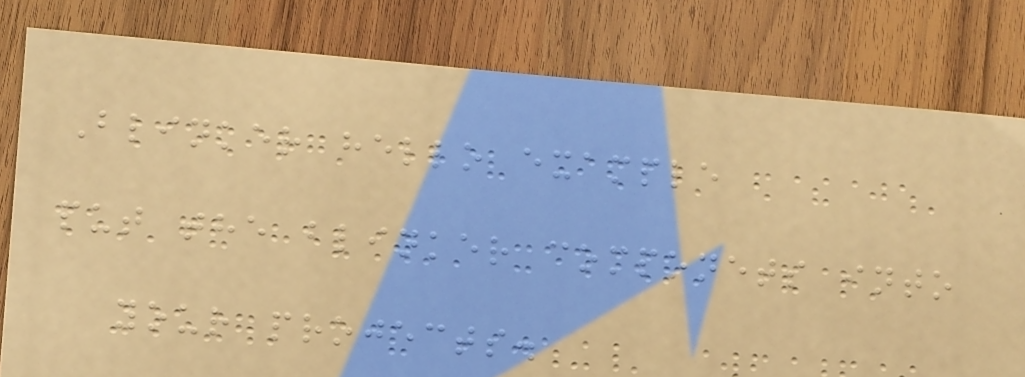Blinker hello example
put the blinker componets into
your projects.
